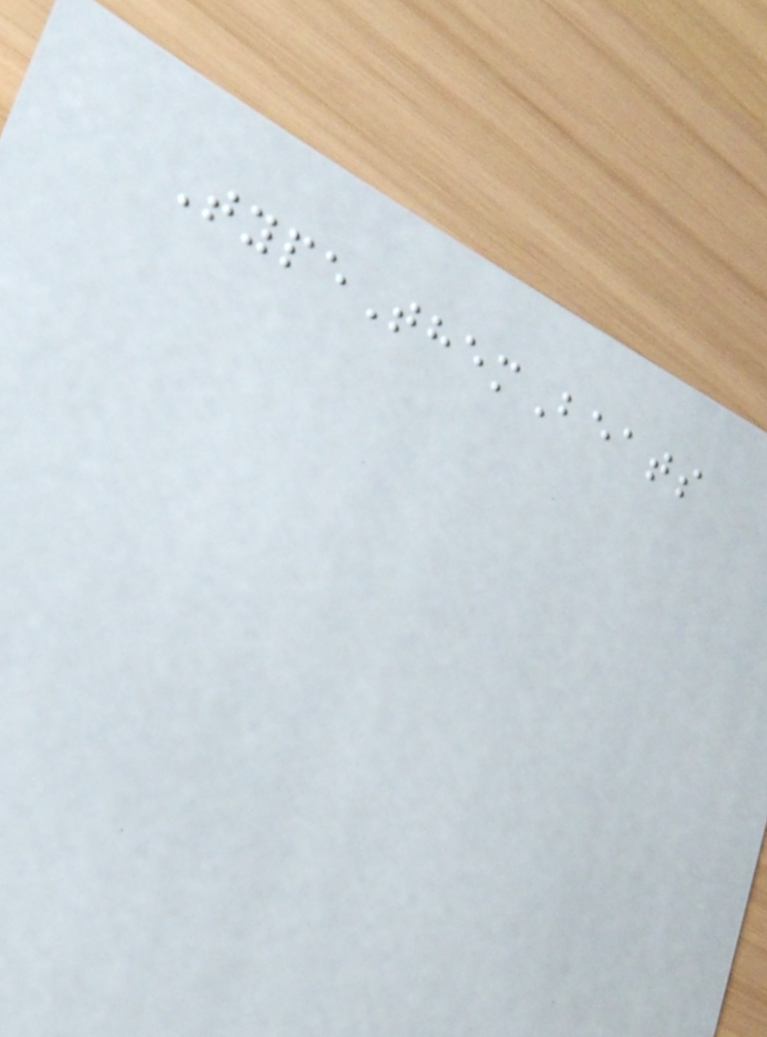TypeThemBeats
